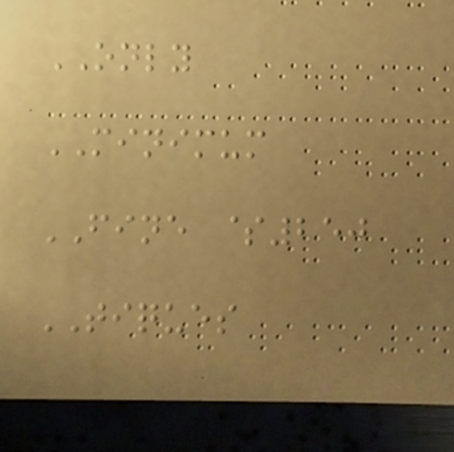ONLY
MINIMUM
FINE $250
TIQUES
